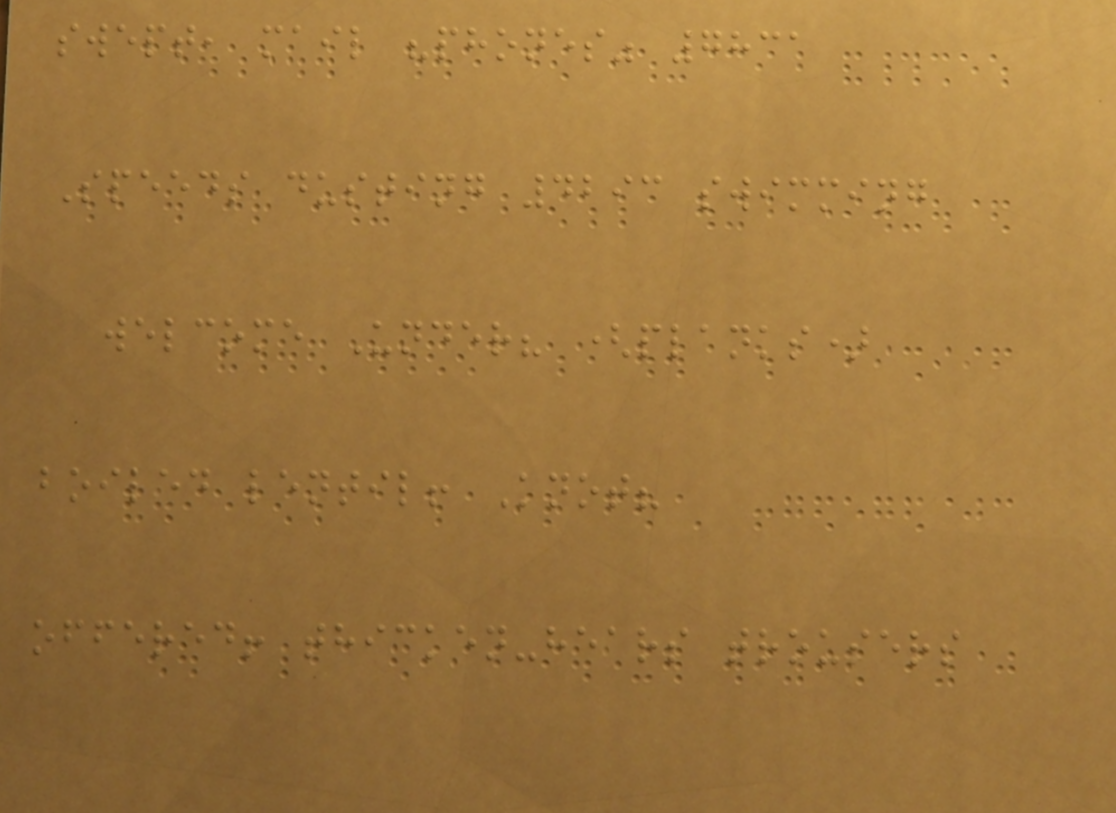swept, mail "phones" 7831
Speeds dusting 4293 swimming
welcome Under? (planks)
boiled lentil! Knot?
offered! thicken-hears trousers
